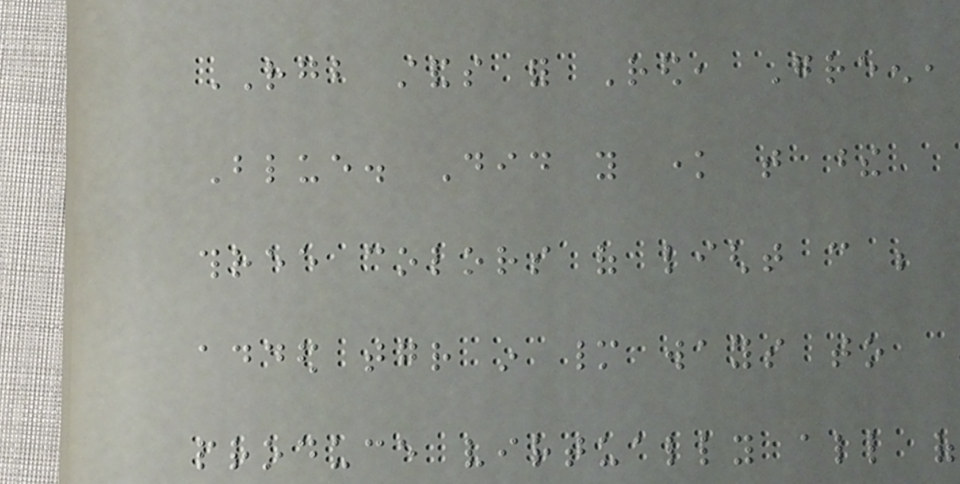RGB stands for Red, Green,
Blue. Did you know that these
three colors of light can be
added together in many ways to
produce virtually all of
